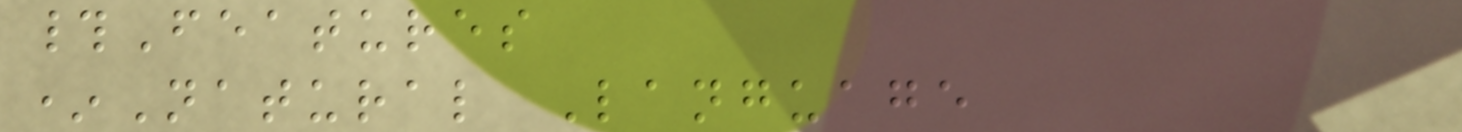#Features
*Natural Language
